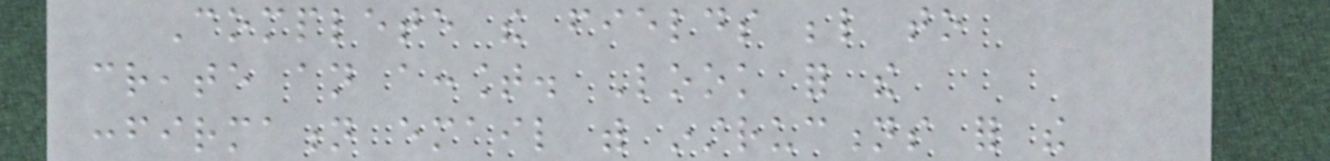Complete the fields below to
create an account. Look for the
confirmation email with instructions for the
